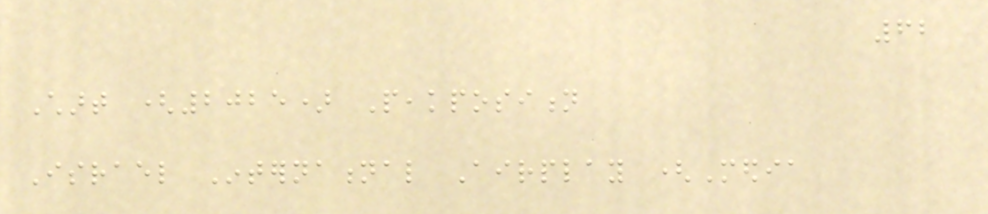62
Chart (2025) Peakposition
Israel International Airplay (Media
